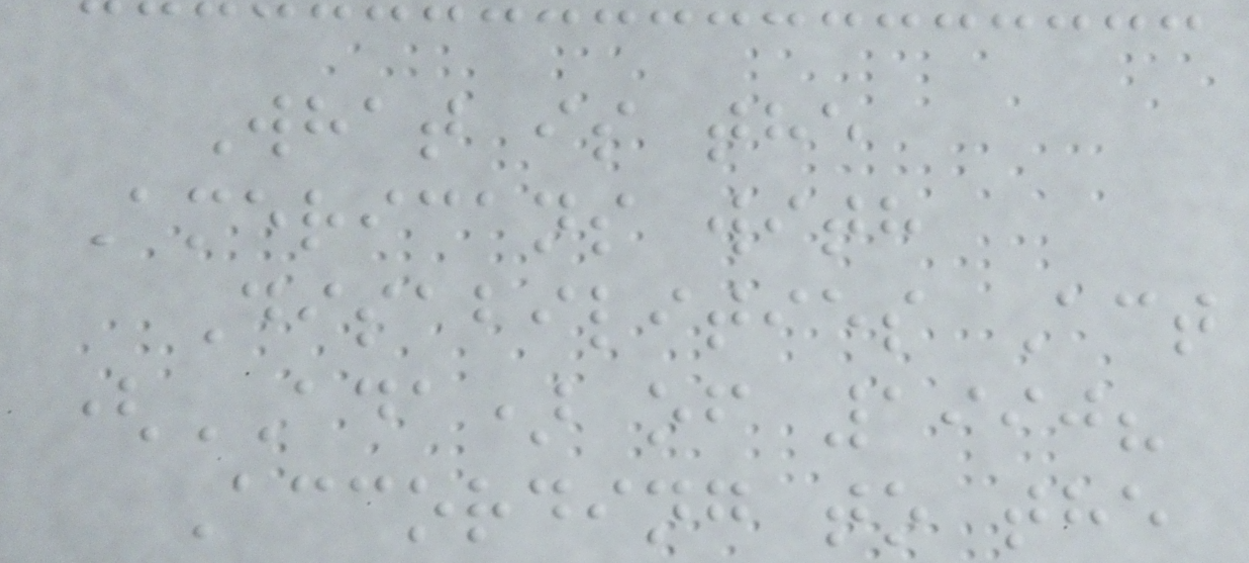What is the
Americans with
Disabilities Act
(ADA) of 1990?
According to the
